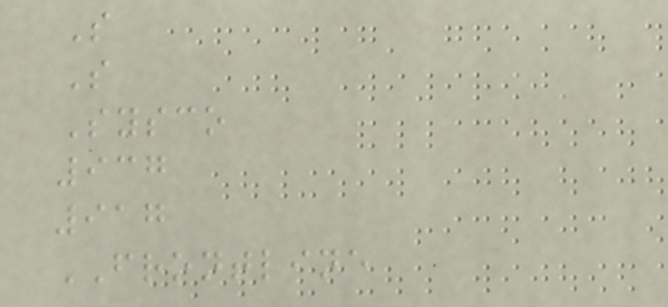S
S
Sysco
937
917
FRONTLINE
